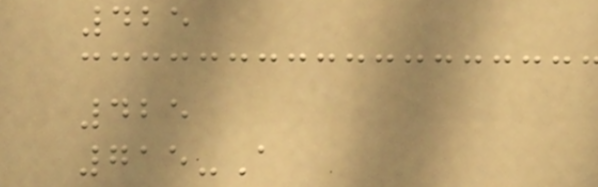425
425
715-A
